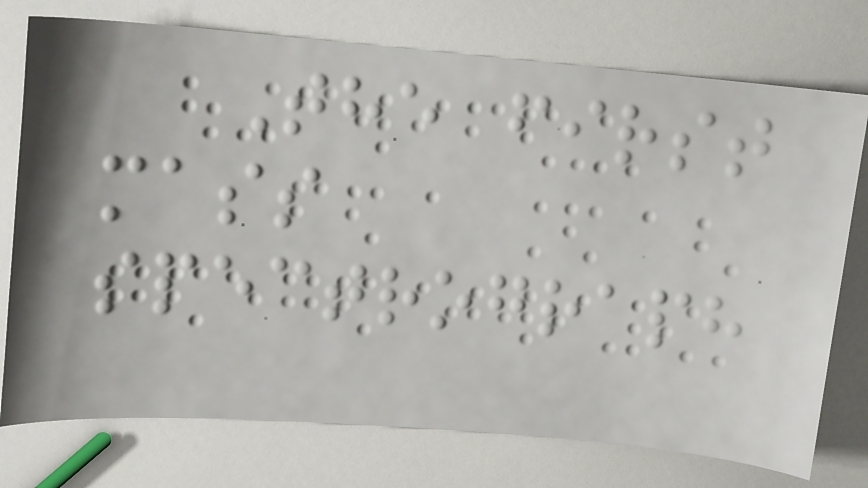The first
mass
spectrograph
